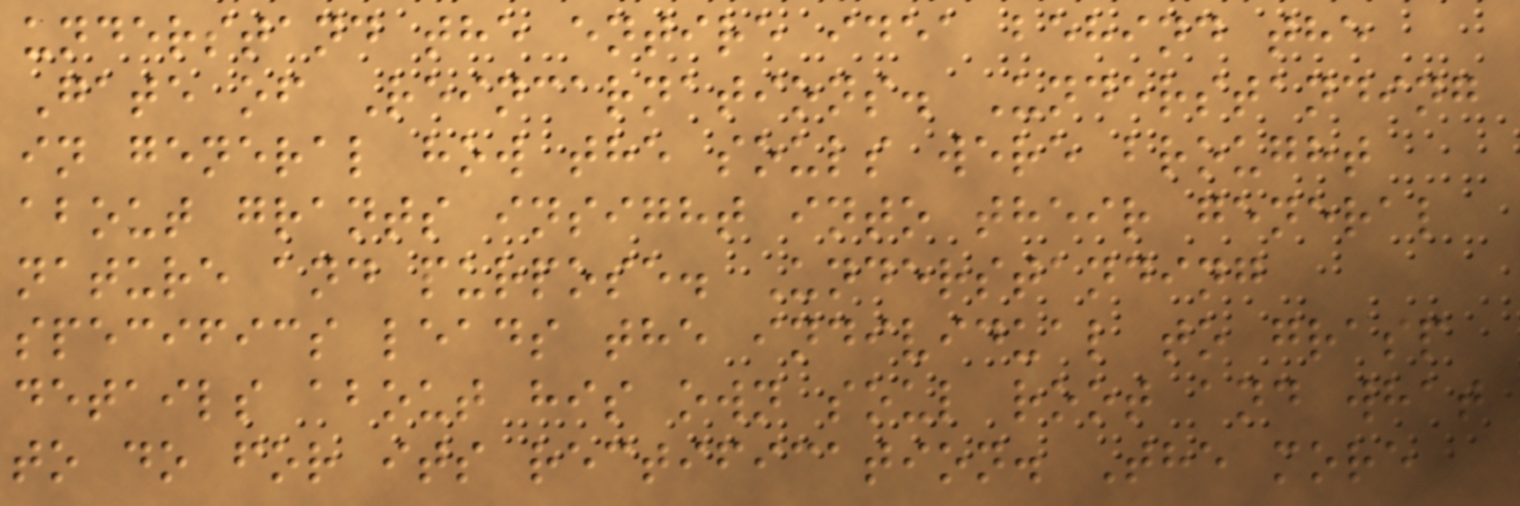understand the entire idea behind the
Gate of Reincarnations. Understanding
in general how the souls were brought
about grants insight into their general
nature and purpose. Understanding
specifics leads the individual to grasp
details about his own soul root and what
to do for its rectification. The more
